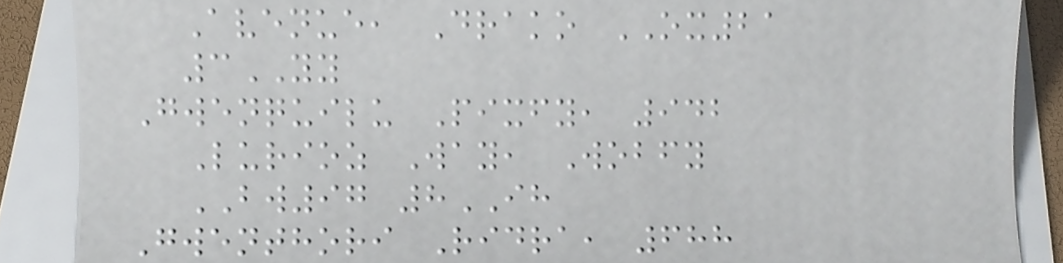Avenue, Drako OX21
3YY
Gwenquilu Pixfy, 942
Lurioz Way, Wobfy
BW97 8IH
Gwenthori Ridra, 688
